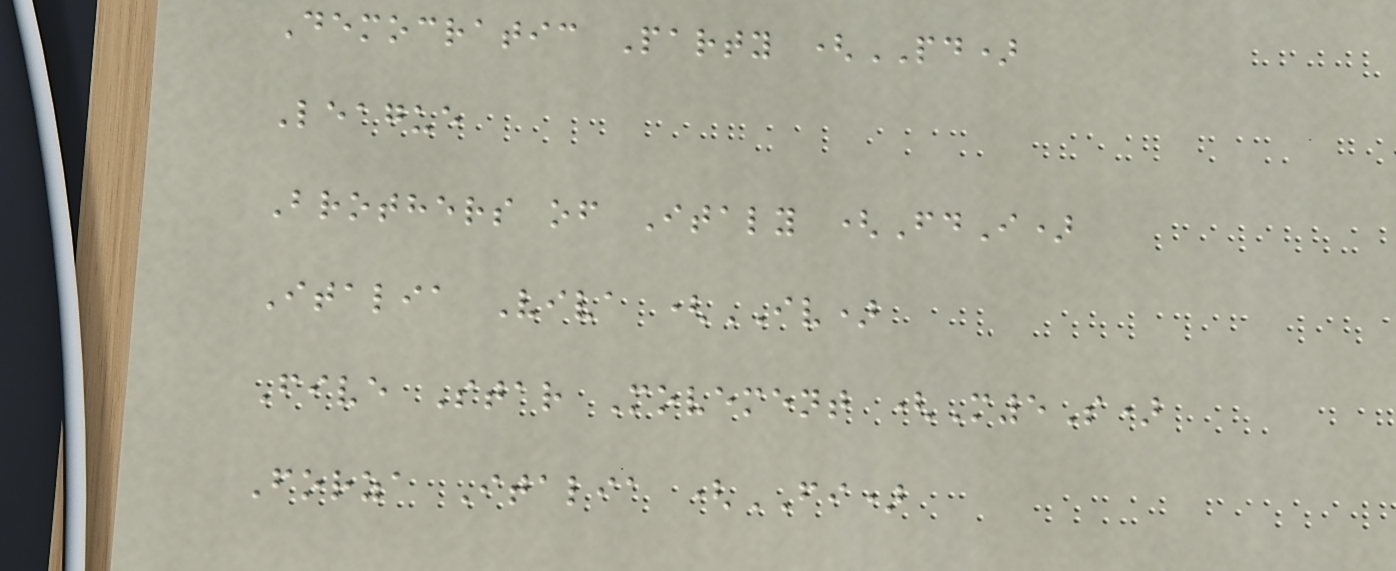Democratic Party (PD)
League
Brothers of Italy (FdI)
Italia Viva (IV)
Five Star Movement (M5S)
Forza Italia (FI)
